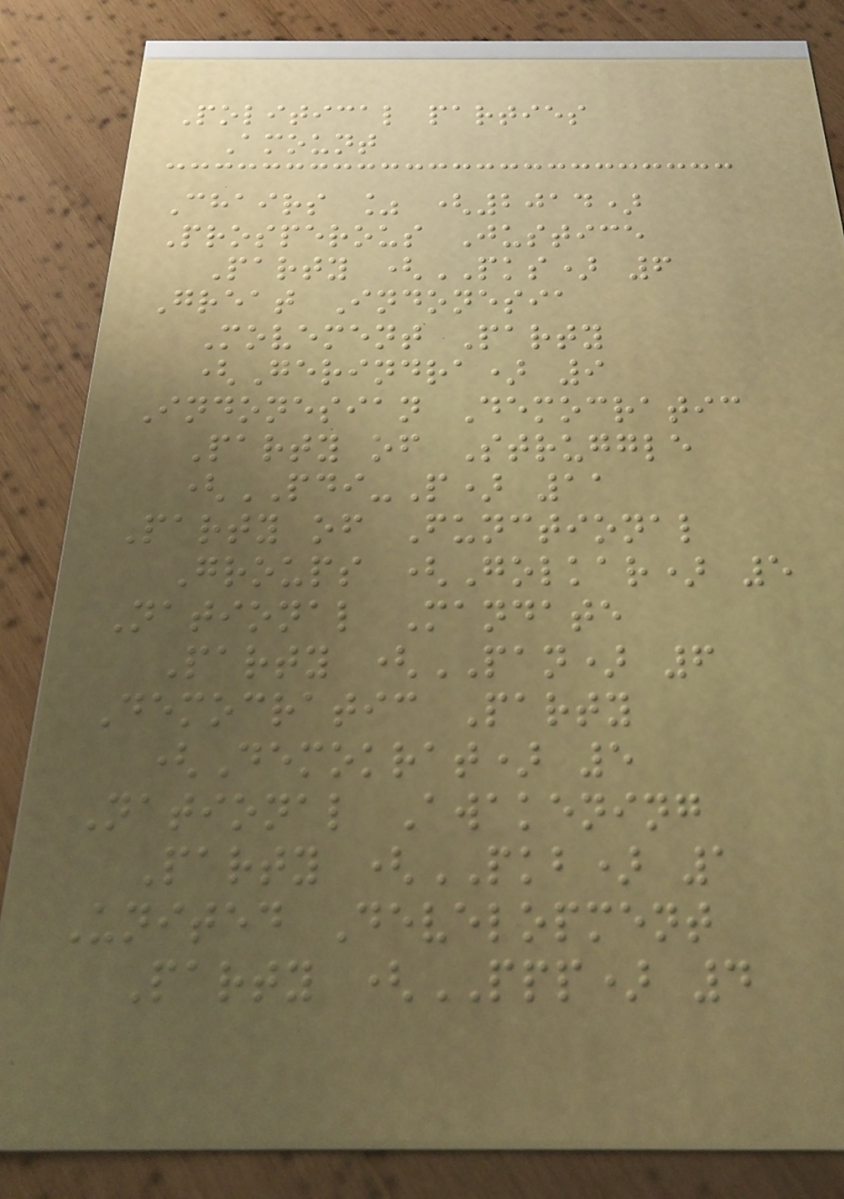Political parties
Amount
Chairs % (2014)
Prosperous Justice
Party (PKS) 6
Great Indonesia
Movement Party
(Gerindra) 9
Indonesian Democratic
Party of Struggle
(PDI-P) 11
Party of Functional
Groups (Golkar) 5
National Mandate
Party (PAN) 6
Democratic Party
(Demokrat) 5
National Awakening
Party (PKB) 1
United Development
Party (PPP) 4
